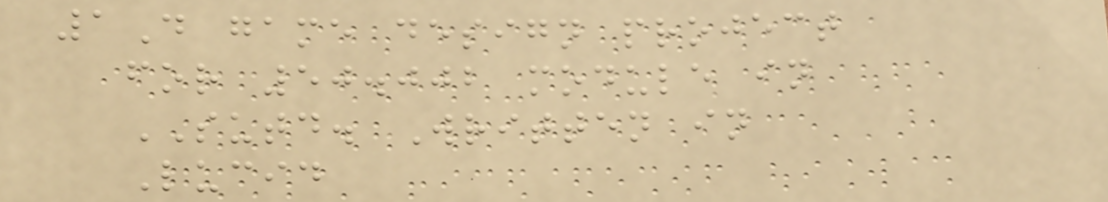1D game design project
for 50.002 module in
SUTD. Written in
Lucid
